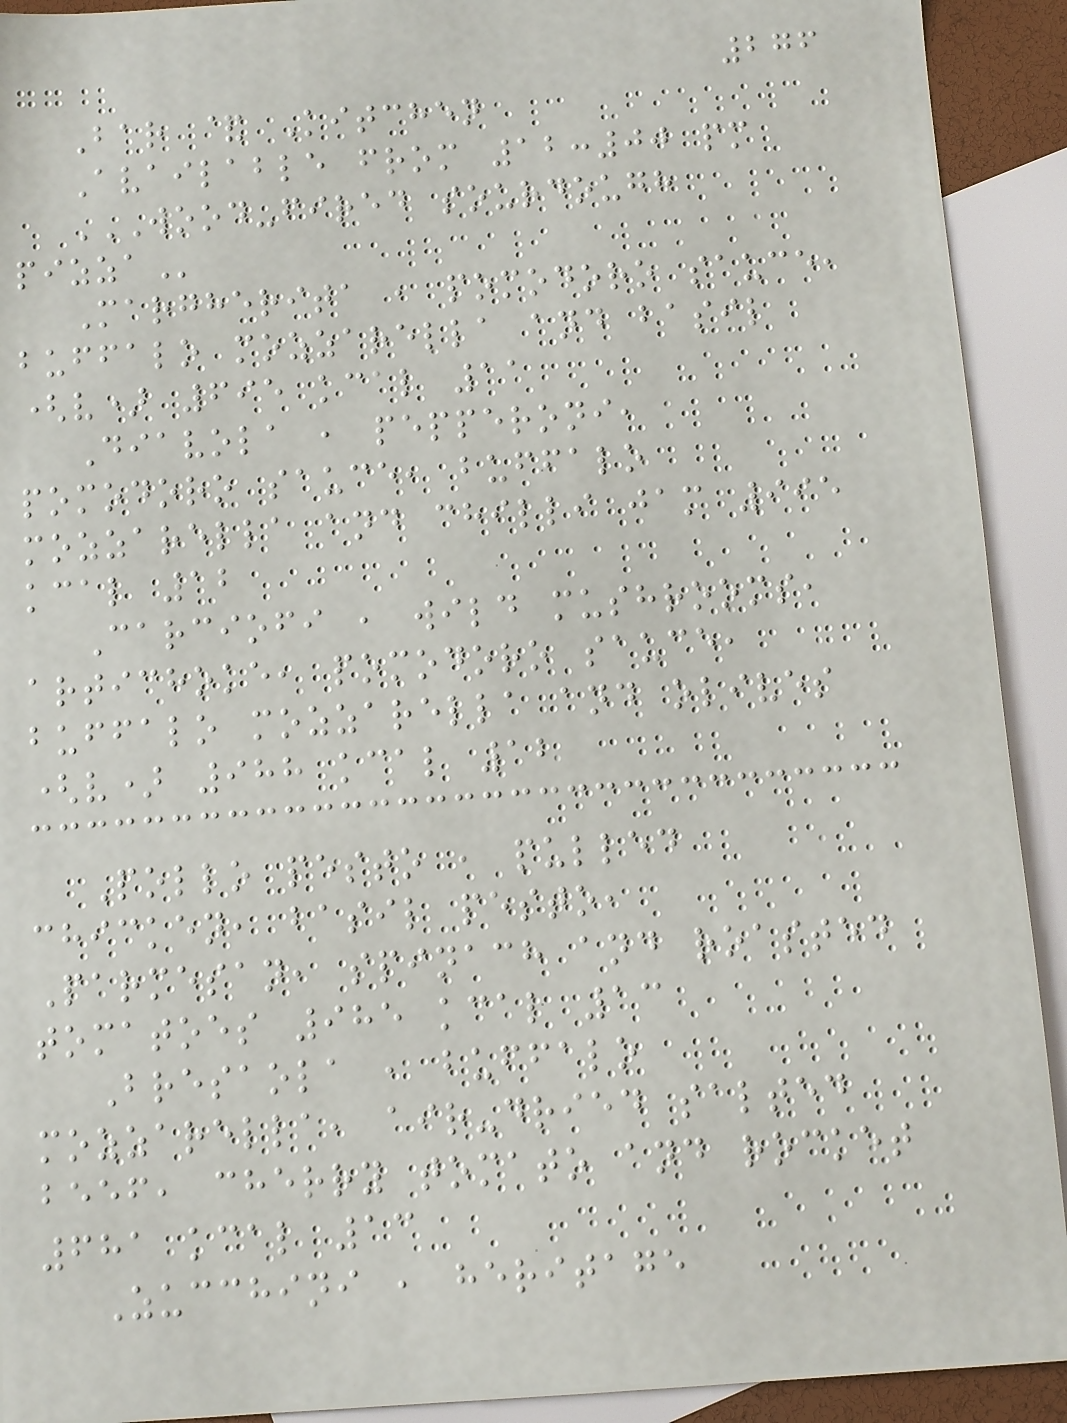276
Bar & Kitchen
Available from 12:00 pm
WOOD-FIRED SOURDOUGH
PIZZA
Margherita , pomodoro sauce,
buffalo mozzarella and basil
(v) 695 kcal 11
Diavola , pepperoni,
pomodoro sauce, buffalo
mozzarella and chilli jam 995
kcal 12
Carciofi , wild mushrooms,
artichoke, pomodoro sauce,
buffalo mozzarella and olives
(v) 988 kcal 12
Pollo pesto , pulled
chicken, basil pesto,
Parmesan, spinach and roasted
tomatoes 985 kcal 13
Bresaola , buffalo
mozzarella, air-dried salted
beef, cherry tomato and rocket
681 kcal 13
Zucchini , heritage
